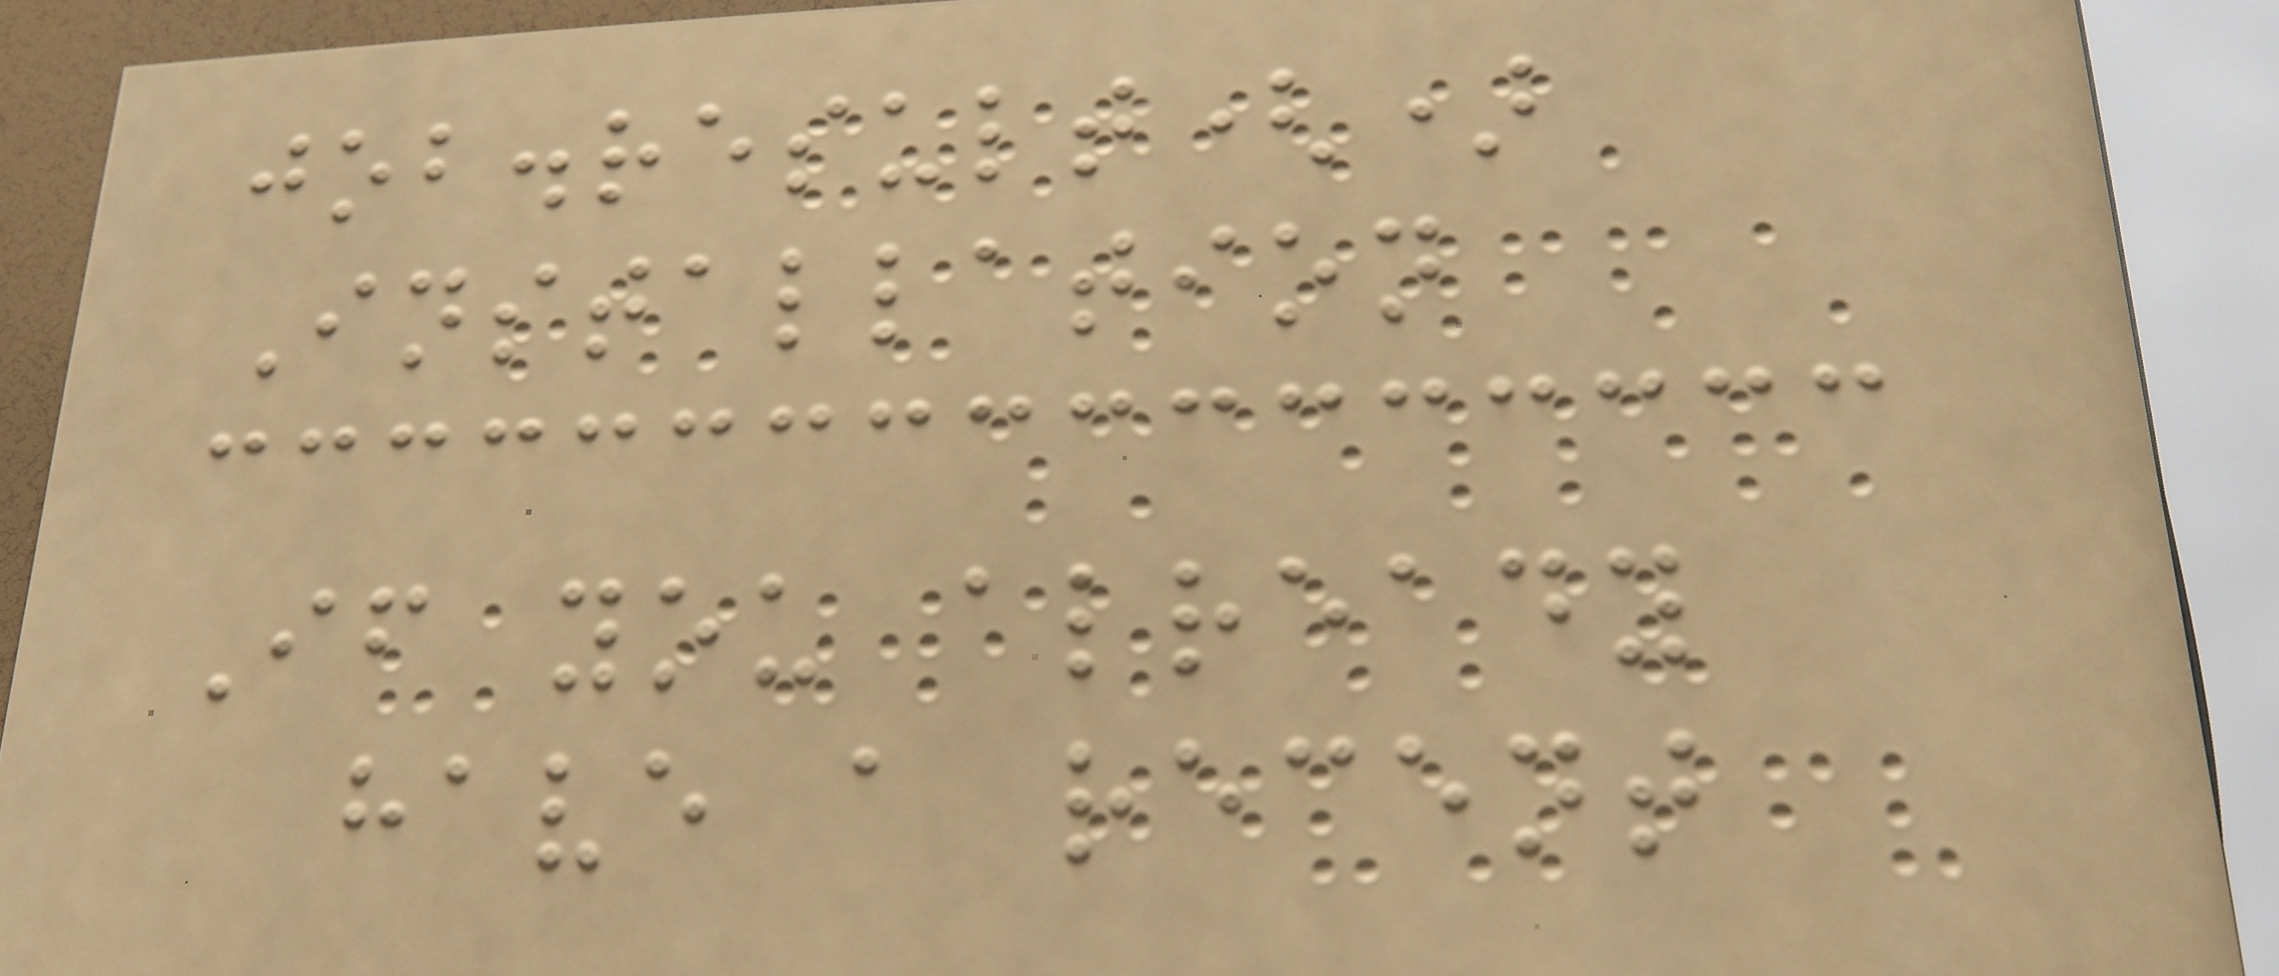job.result()
Installation
If you already
have a recent
